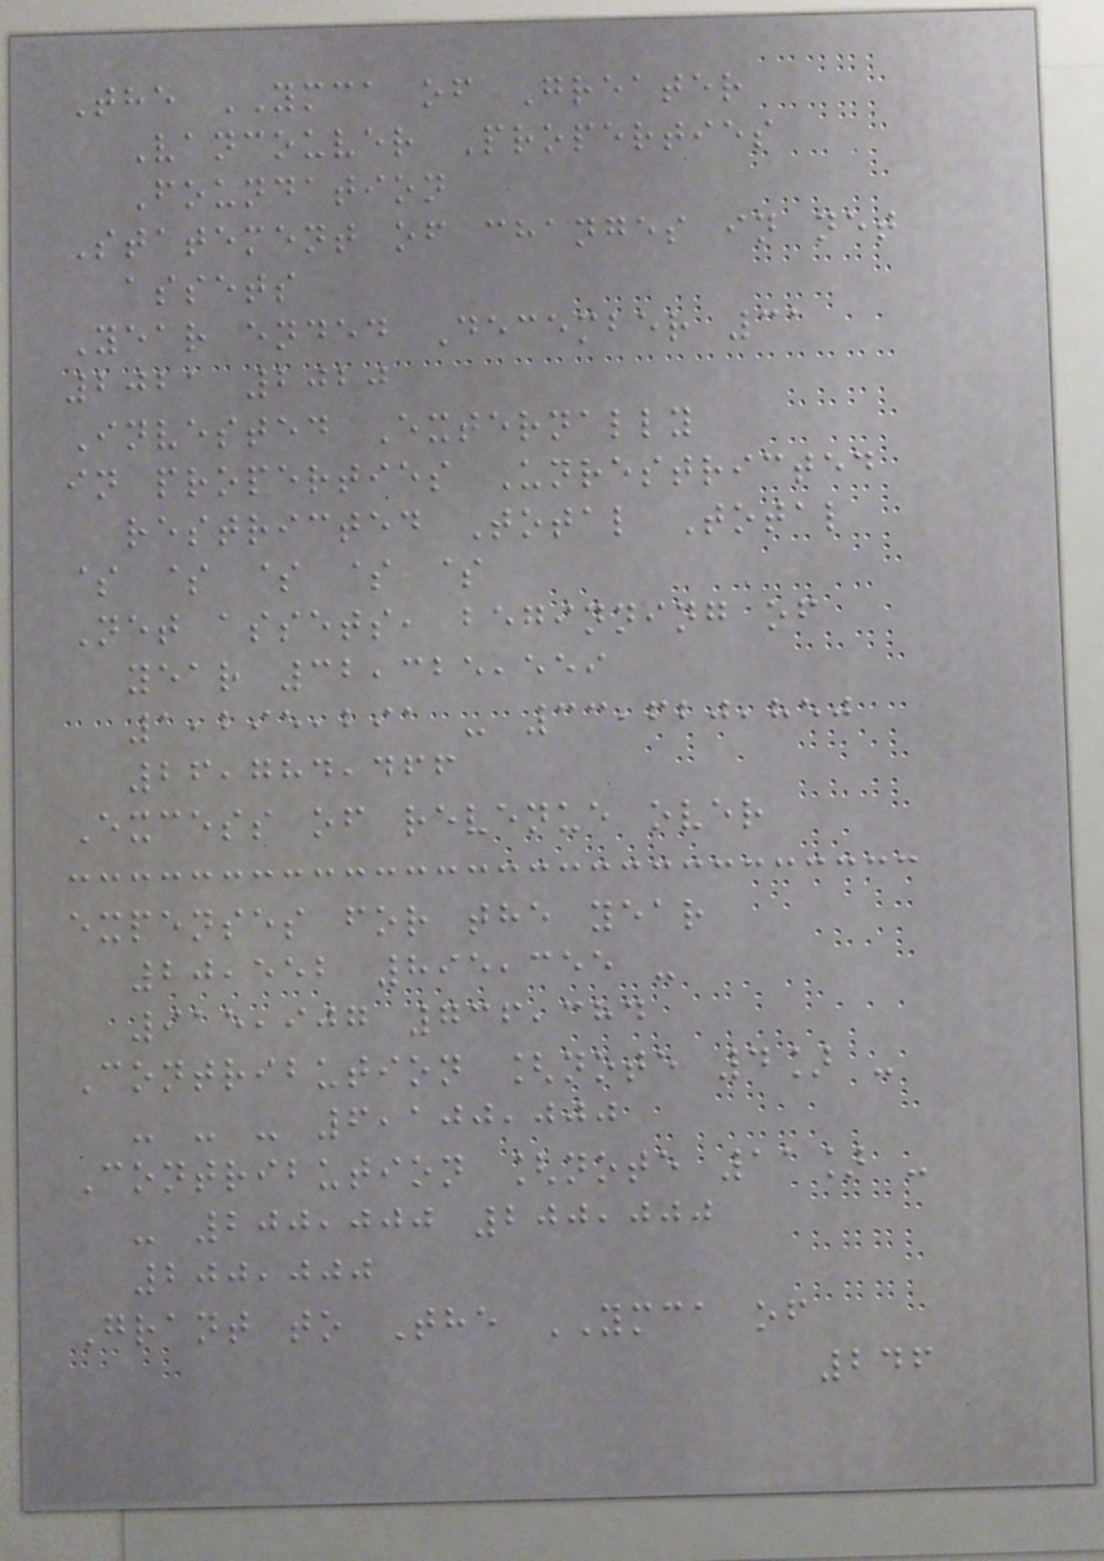The YMCA of Greater
Vancouver Properties
Foundation
Statement of changes in net
assets
Year ended December 31
2021 2020
Invested Externally
in properties Unrestricted
restricted Total Total
$ $ $ $ $
Net assets, beginning of
year 32,325,559
1,295,291 - 33,620,850
26,784,466
Excess of revenue over
expenses for the year
20,552 895,355 -
915,907 736,384
Contribution [note 4] -
- - - 6,100,000
Contribution [note 11] -
- 200,000 200,000
200,000
Grant to The YMCA of
246
